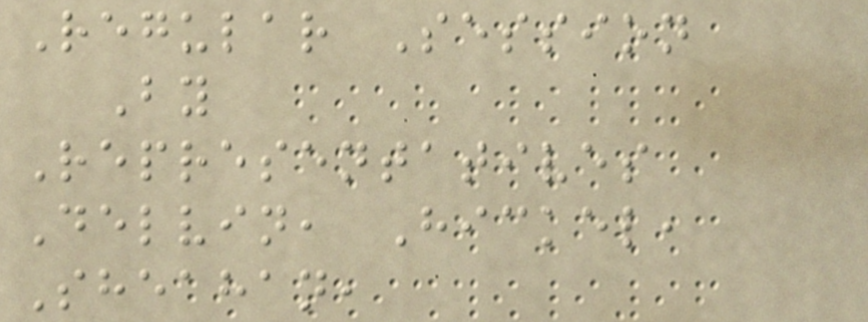Regular Session
By
Representatives
Delvin, Hickel,
Sheahan,
